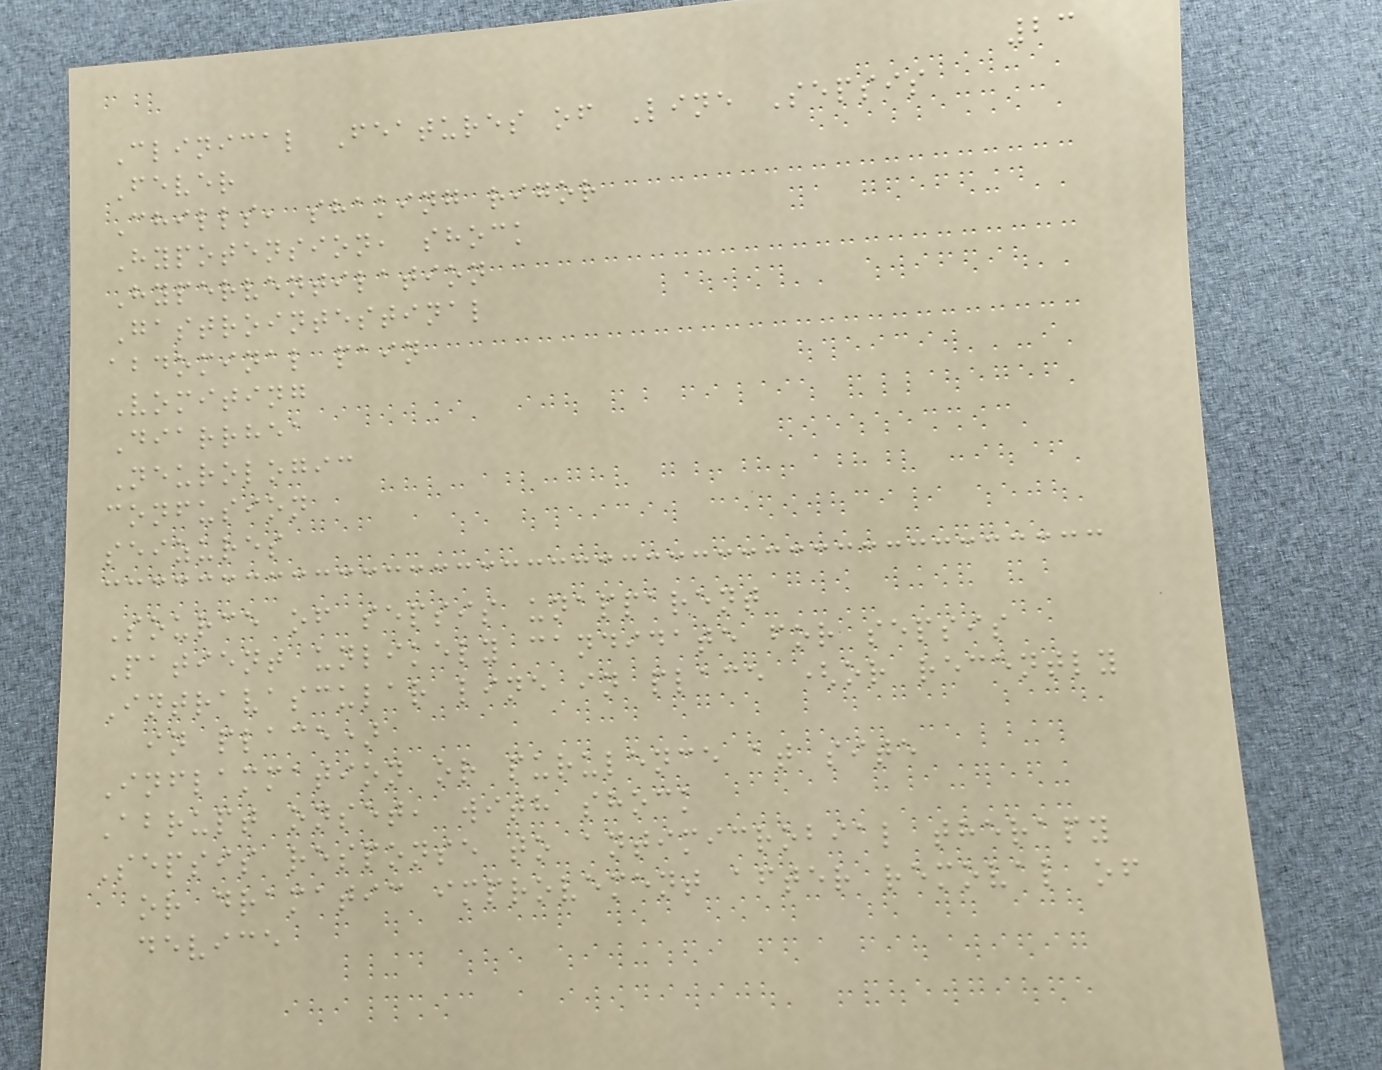23
Clinical Features of Line Sepsis
Fever
Chills, shaking rigor
Hypotension, shock
Hyperventilation
Gastrointestinal
abdominal pain
Vomiting
Diarrhea
Neurologic
confusion
seizures
Source of sepsis unapparent
Patient unlikely candidate for sepsis
Intravascular line in place (or recently
in place)
Inflammation or purulence at site
Abrupt onset, with shock
Sepsis response to antimicrobial therapy
or dramatic improvement after removal of
device
